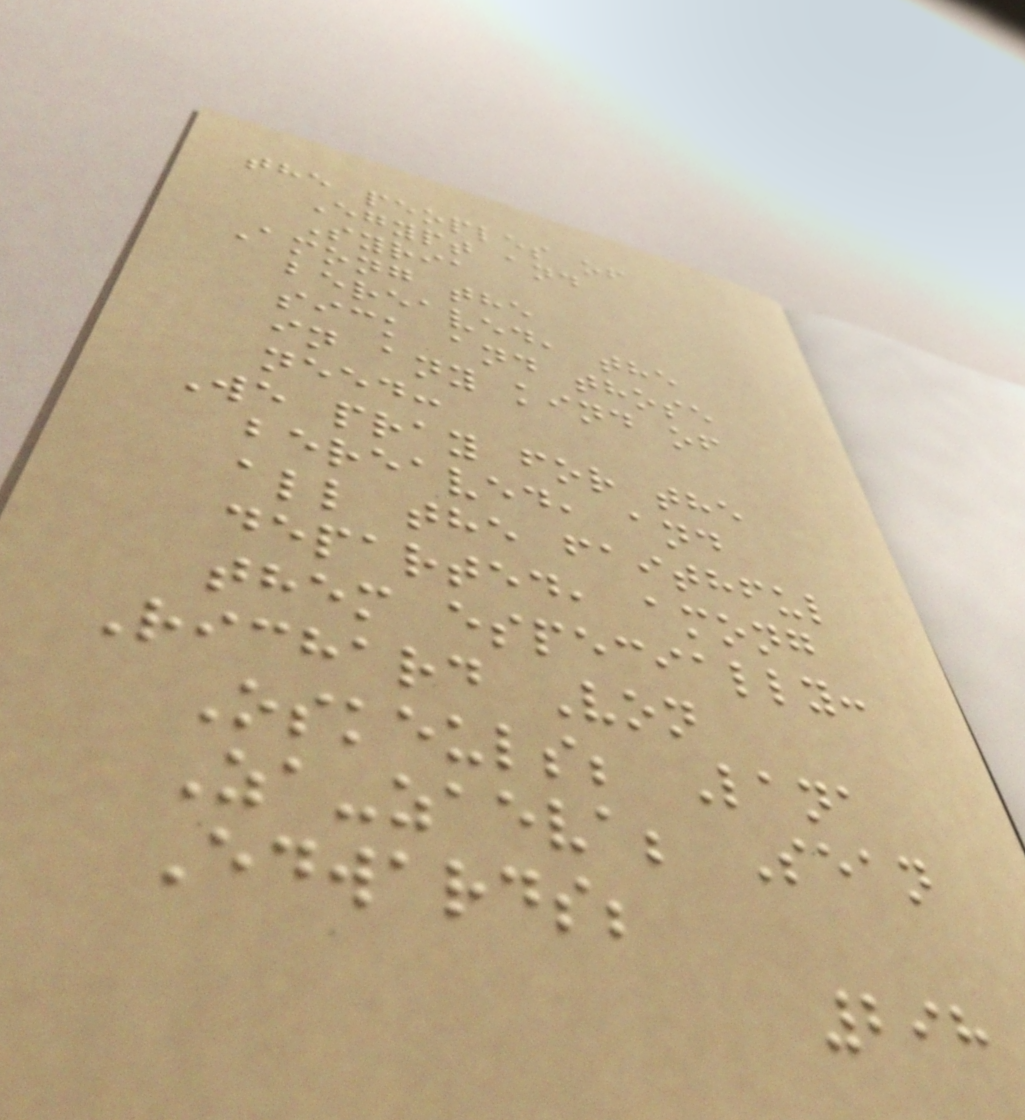the peoples of
Egypt and
Syria
Among the
bereaved, the
sick and those
in any kind of
need:
We pray for the
bereaved, and
all the faithful
departed, among
them especially:
Richard Von
Oskeuls; Lana
Za-zaeva; Sean
Edwards;
298
